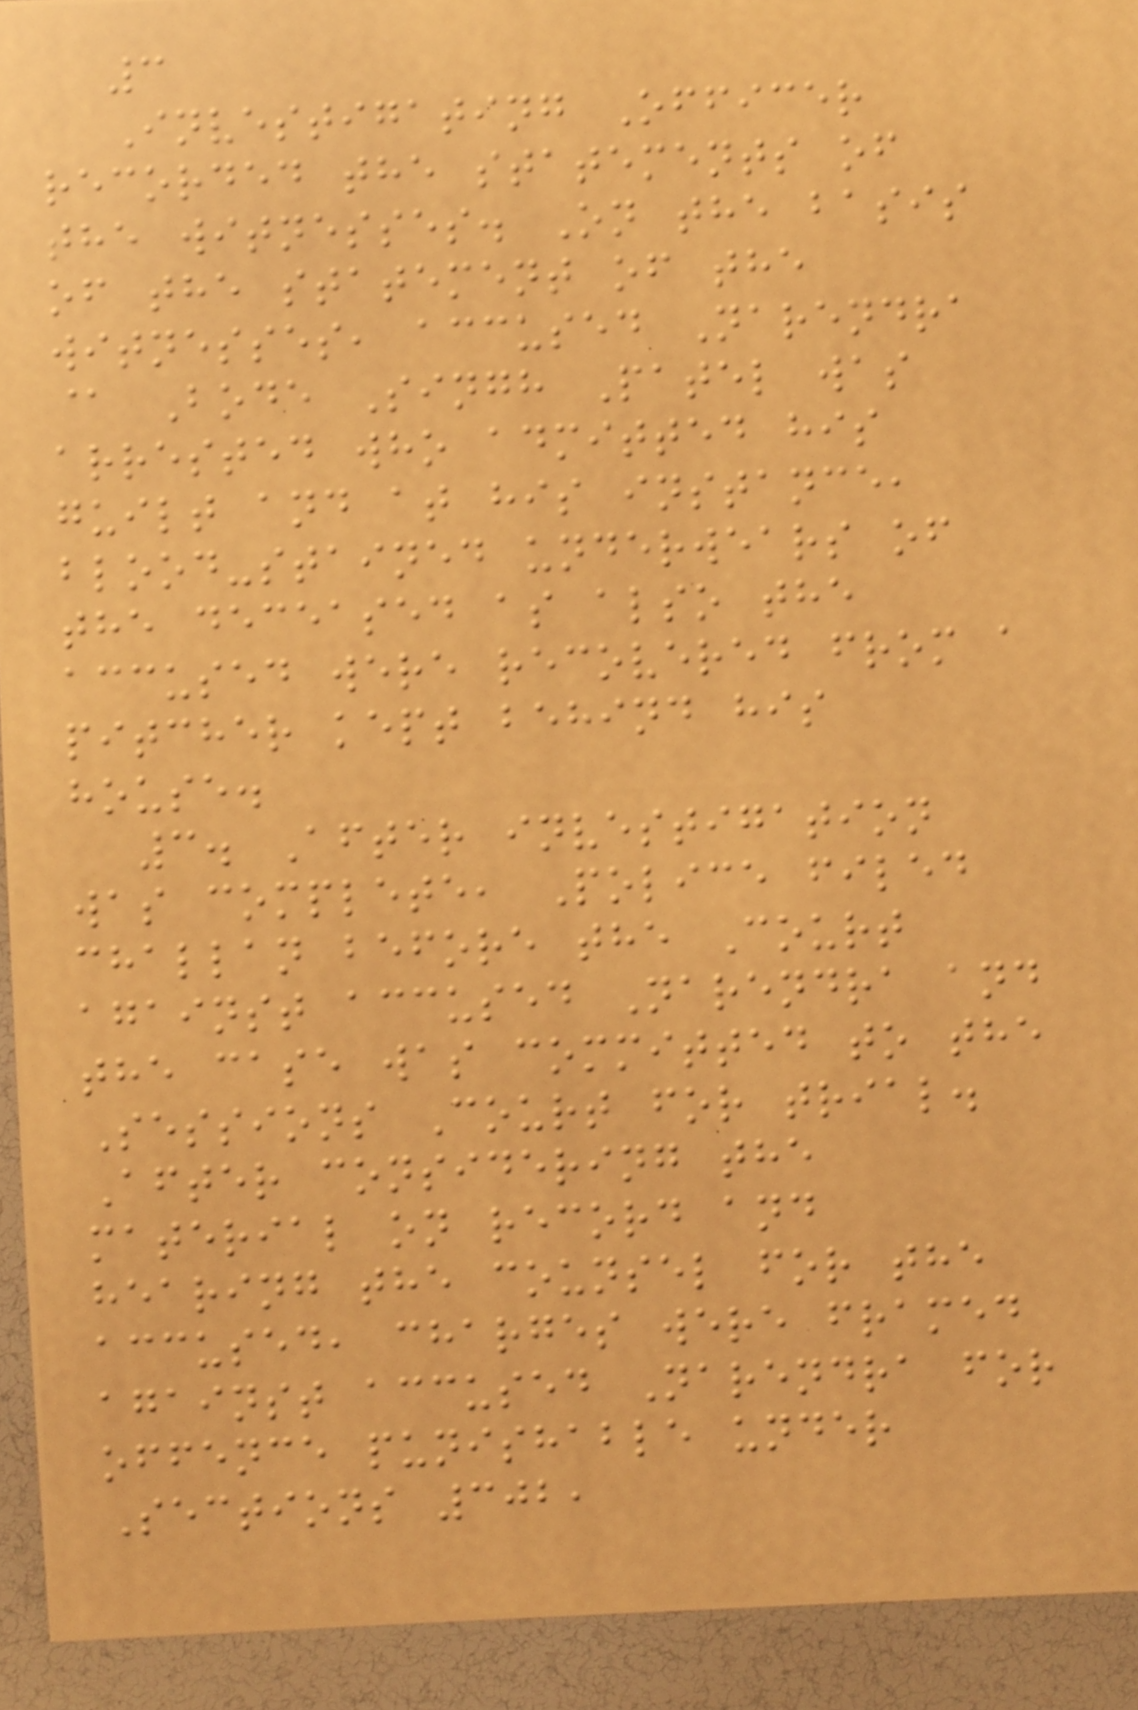3
Investigating Officer
recorded the statements of
the witnesses. On the basis
of the statement of the
witnesses, accused Narendra
@ Bode Singh Patel was
arrested who admitted his
guilt and at his instance,
blood-stained underwears of
the deceased as also the
accused were recovered from a
pitcher kept behind his
house.
3. After investigation
was complete, Police filed
challan before the Court
against accused Narendra and
the case was committed to the
Sessions Court for trial.
After considering the
material on record and
hearing the counsel for the
accused, charges were framed
against accused Narendra for
offence punishable under
Sections 302,
